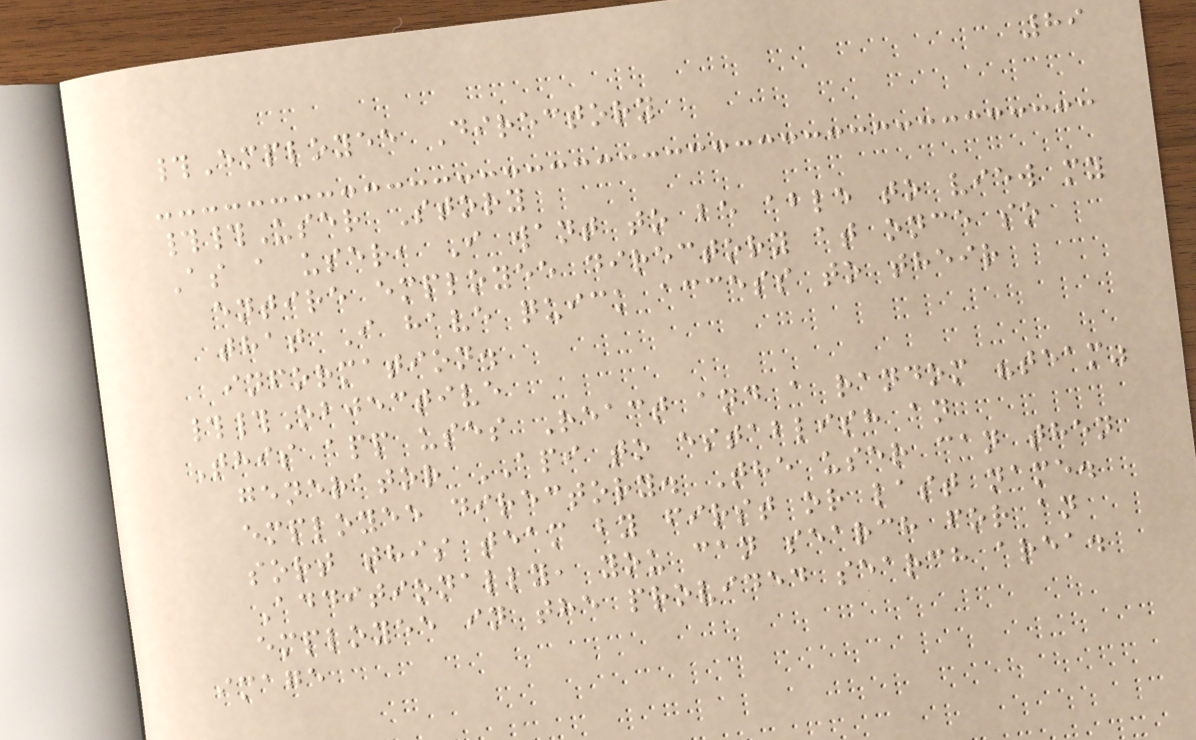89
#Employee Directory
##User Story
As a user, I want to be able to view my
entire employee directory at once so
that I have quick access to their
information.
##Objective
This app uses React and a random "team"
generator API to establish an
employee directory. The user can then
sort this team by first or last name.
Additionally, you can search for an
employee in the provided search area.
image
